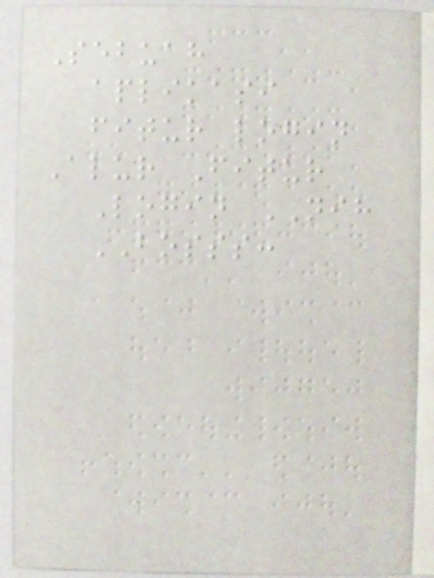Sebuah
aplikasi
fitur login
Alur Fitur
Login NIH
BOSSS:
